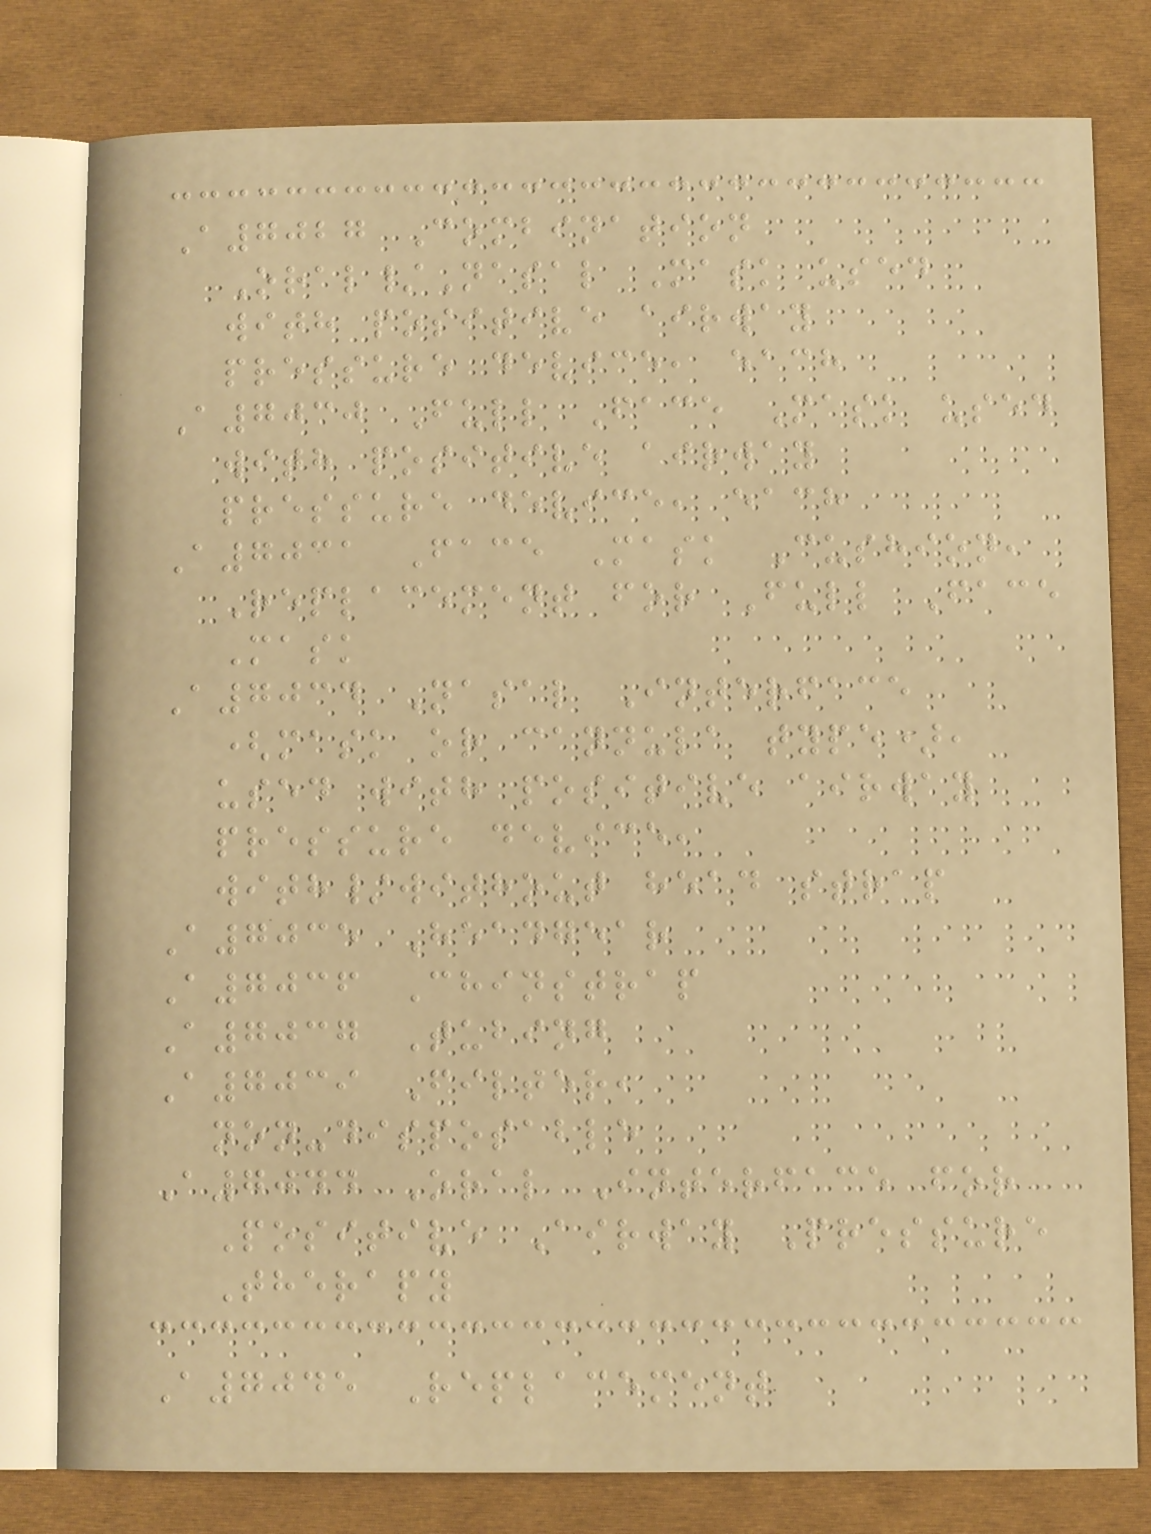A7027 Combination
Oral/Nasal Mask used
with positive airway
pressure device, each
A7030 Full Face Mask used
with positive airway
pressure device, each
A7031 Face Mask Cushion,
Replacement for Full Face
Mask
A7034 Nasal Interface
(mask or cannula type),
used with positive airway
pressure device,
with/without head strap
A7035 Headgear
A7036 Chinstrap
A7037 Tubing
A7039 Filter,
non-disposable
A7044 Oral Interface for
Positive Airway Pressure
Therapy
A7045 Replacement
